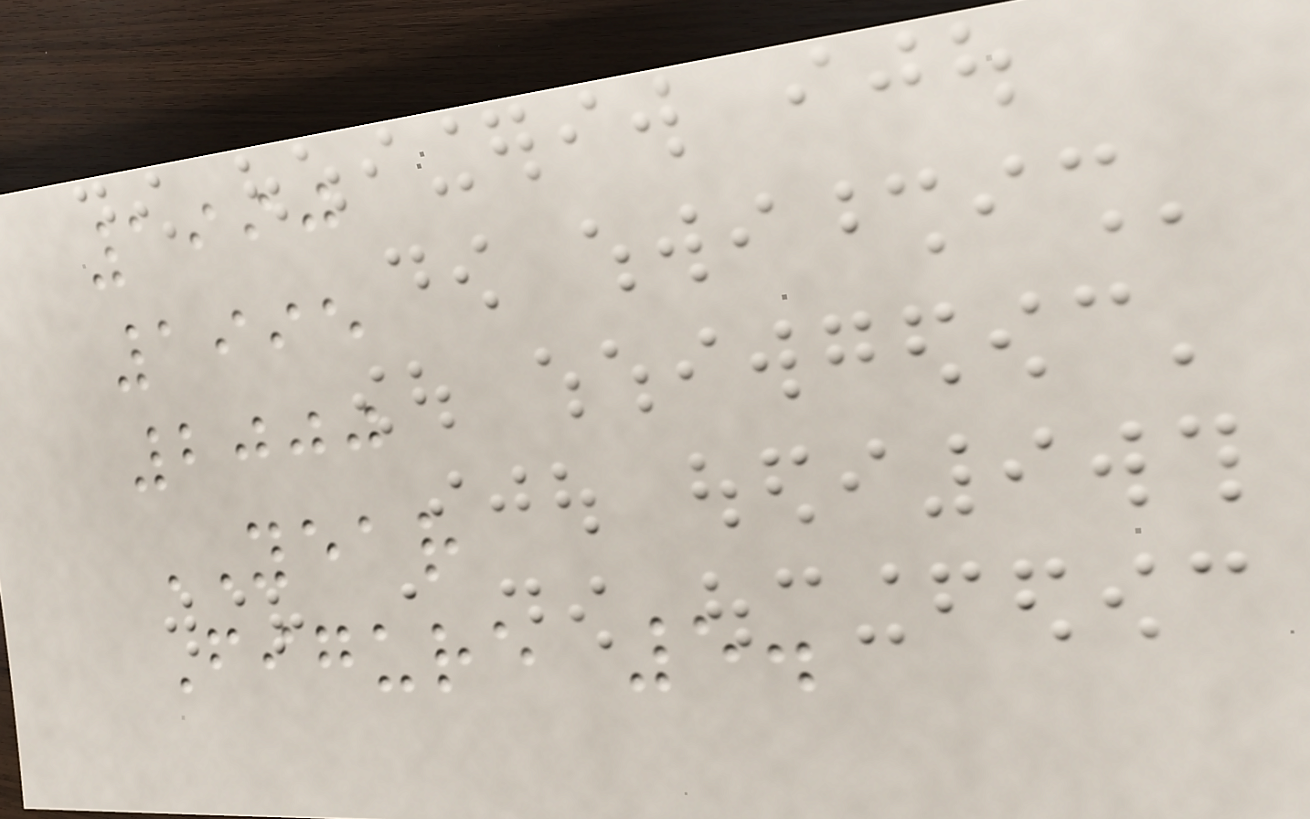1990
1995
2000
YEAR
Figure 5.
